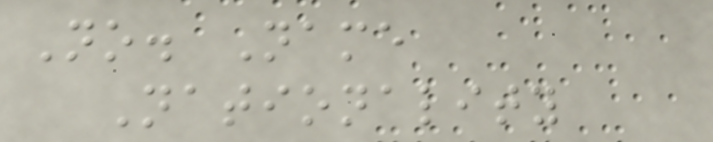No. Name
Nationality
